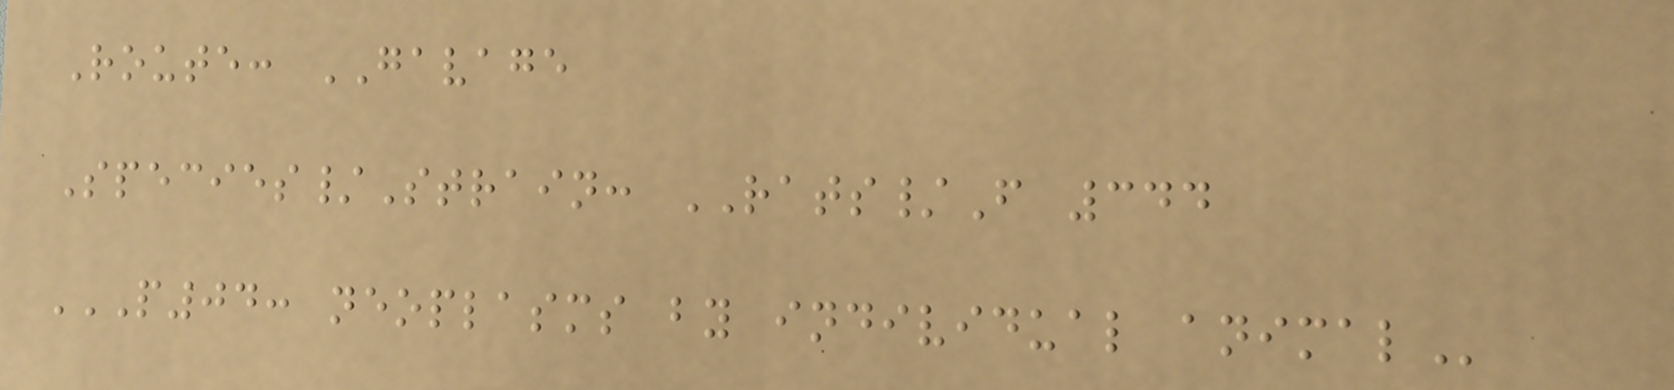Route: GAVAGE
Species/Strain: RATS/F 344
P04: NEOPLASMS BY INDIVIDUAL ANIMAL
